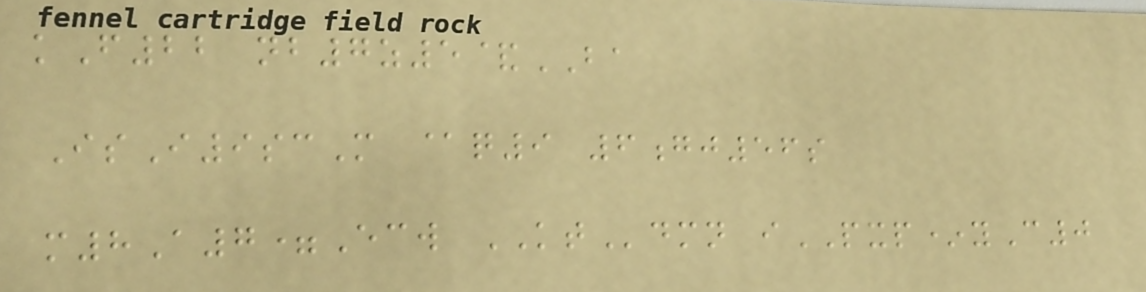kF22 nb7z5&BA
IsI9scM @q9 6gj56s
m8A7=Ecw KTdmn iPXP*yC0
